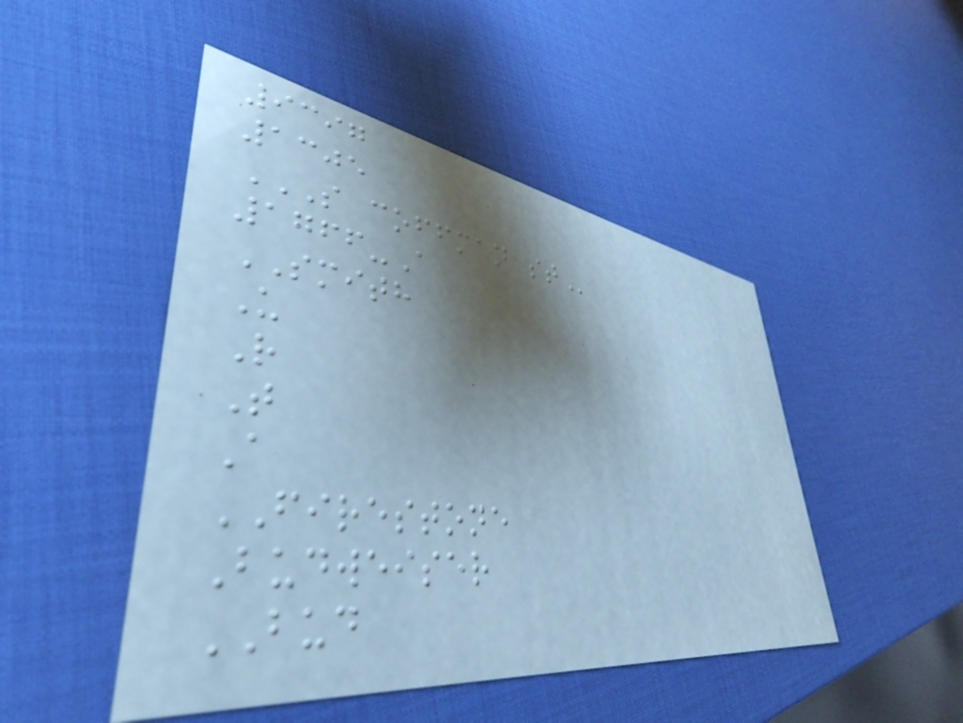9397
1305
S COFFMAN ST
1766-A
SMITH
U
R
T
A
FIRESTONE
Budweiser
BUD
